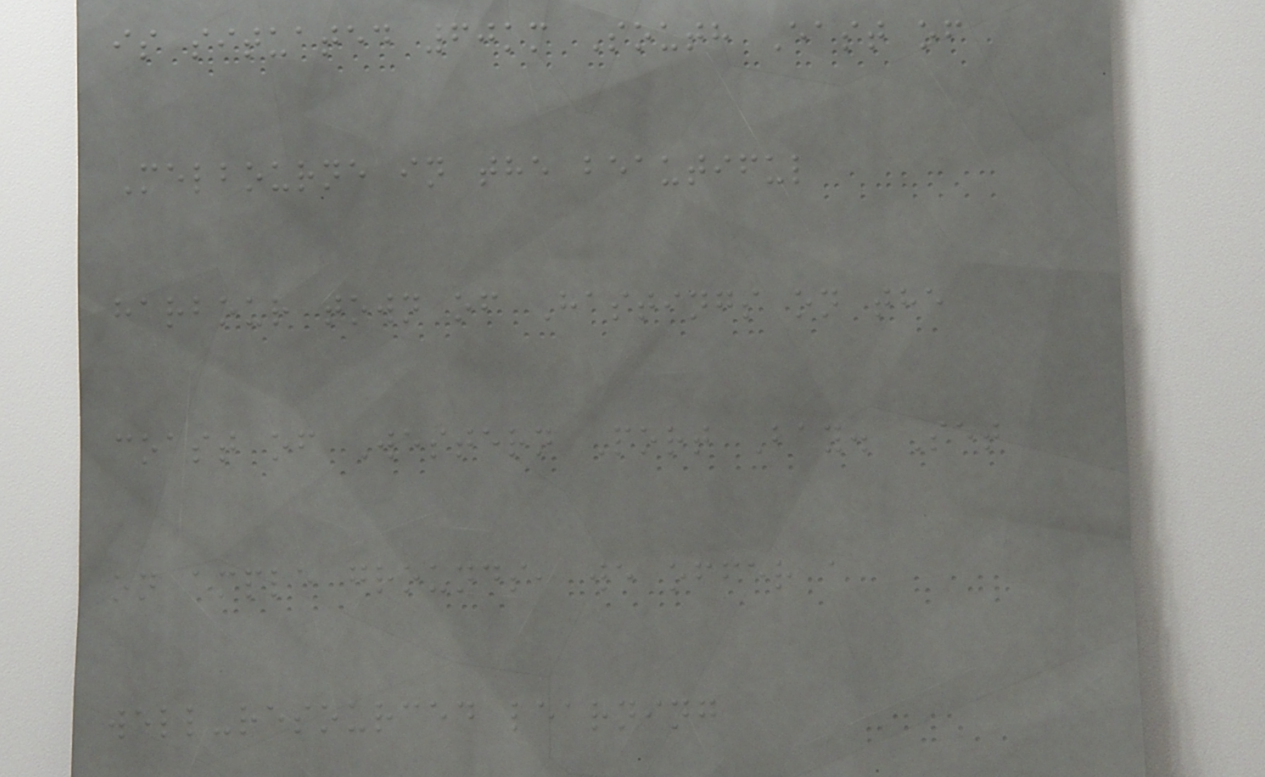is situated 60km South East of
Melbourne in the beautiful
harbour town of Hastings on the
coast of Western Port Bay. Set
on ample grounds, we offer a
well-resourced learning
